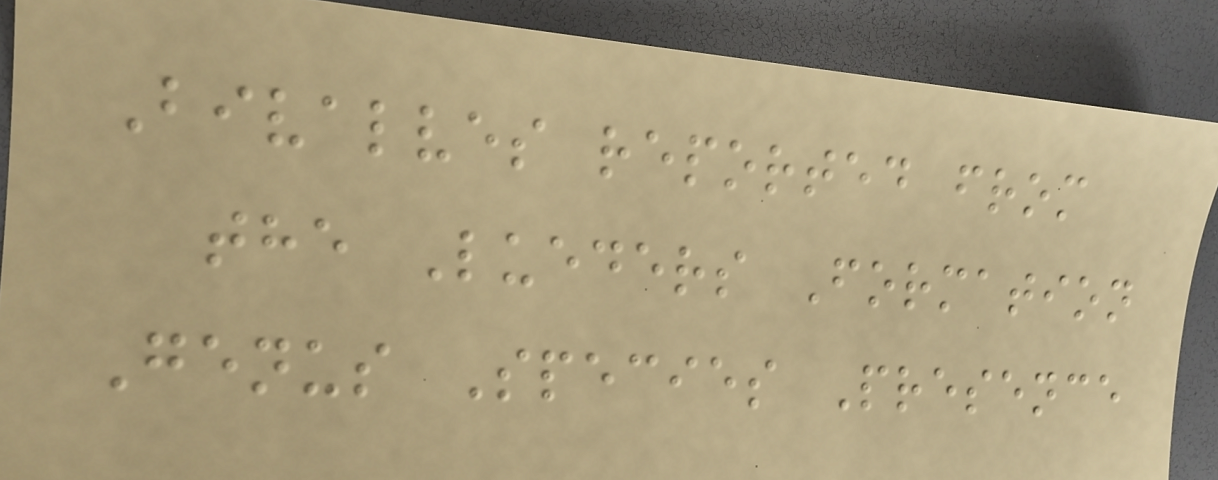Bivalves reported from
the Lueders Formation
Genus Species Presence
